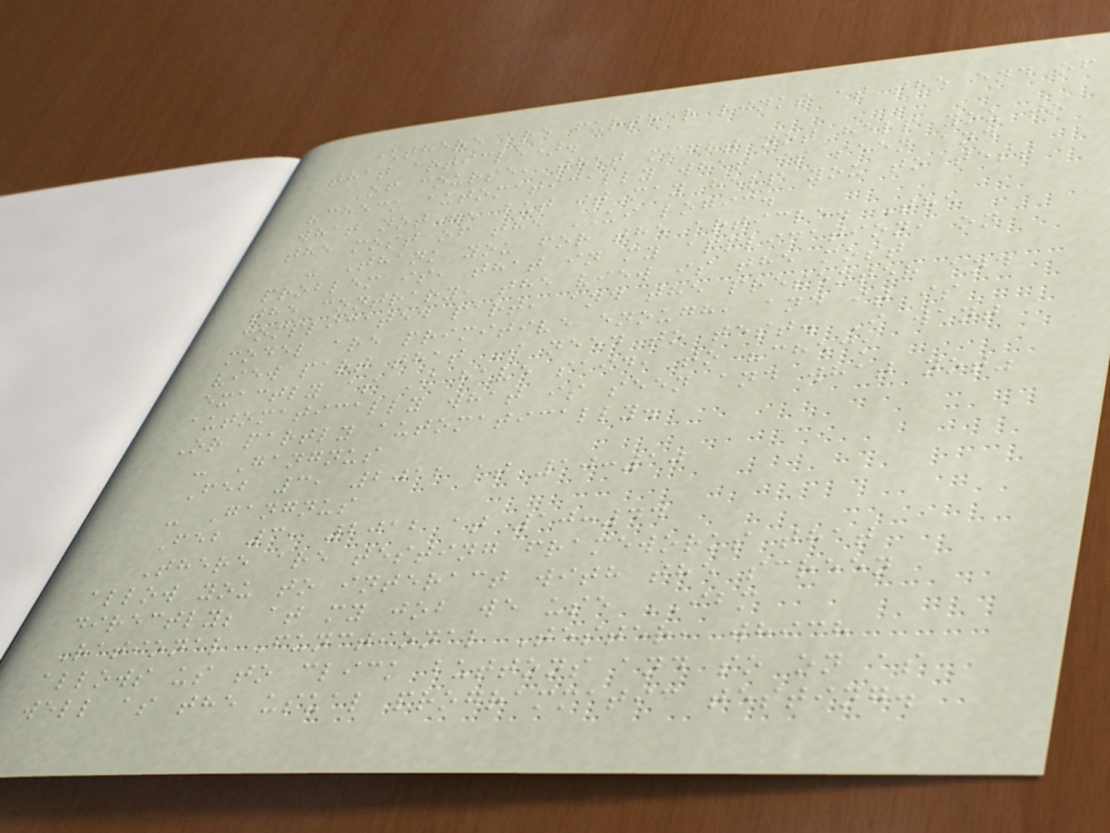(there are further links at the end of
that article).
Of course, that might not help you to
"check automatically what is seen and
what not", but it may help you to test
the most of the UI logic.
- Thank you for the article. The
problem is, that in my application, on
the contrary, the view is the most
complicated part, and the presenter and
model are primitive enough, and it is
view part that I need to test. I want
exactly as I have said, to "check
automatically what is seen and what not"
Or partly automatically.
- Gangnus
Feb 3, 2012 at 10:10
- Gangnus
Feb 3, 2012 at 10:44
There are testing frameworks that
allow you to interact with the screen
directly; at my job we use IBM
Rational Functional Tester, which
allows us to click buttons and so on as
well as the usual programmatic testing.
